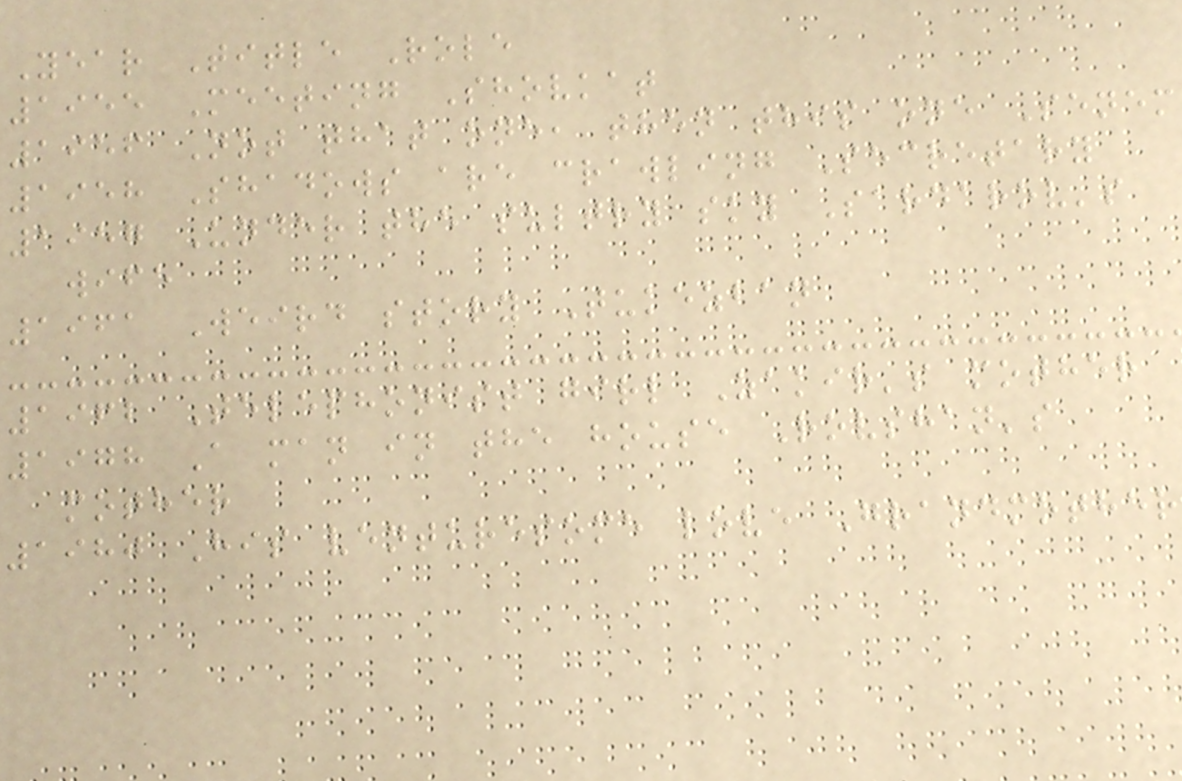Year Title Role
1955 Meeting Shovkat
1956 Not that one, then this one Senem
1958 Shadows are crawling Secretary
1957 Under the sultry sky Sardarov's
wife
1961 Weird story Tukezban
1962 Telephonist girl Zakir's mother
1978 A man in the house Rovshan's
mother
1980 His venturesome love Grandmother
